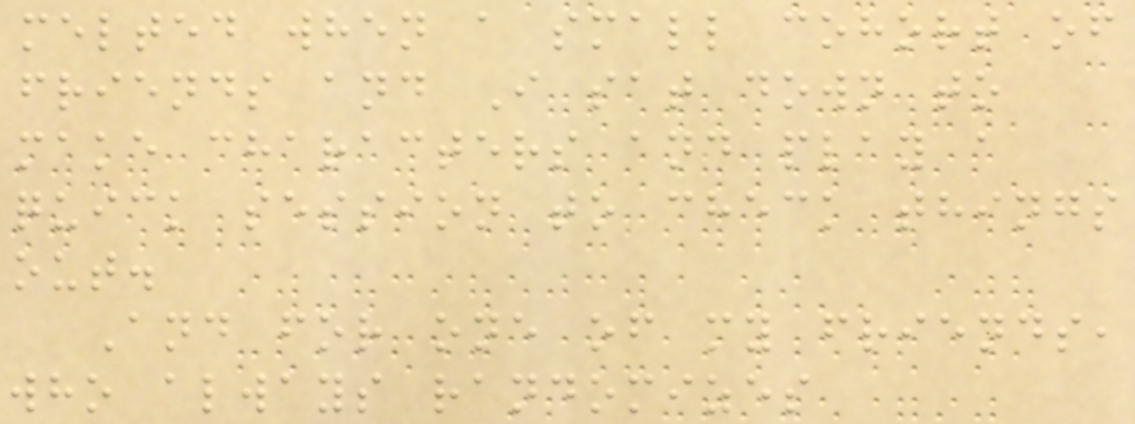melted when a small cohort of
friends and I sat down to
make characters and play a
quick session to check things
out.
And for one of my friends,
who always randomizes
